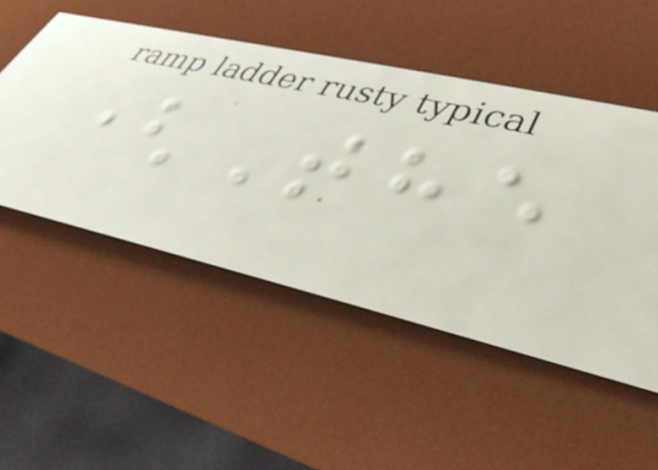(The
